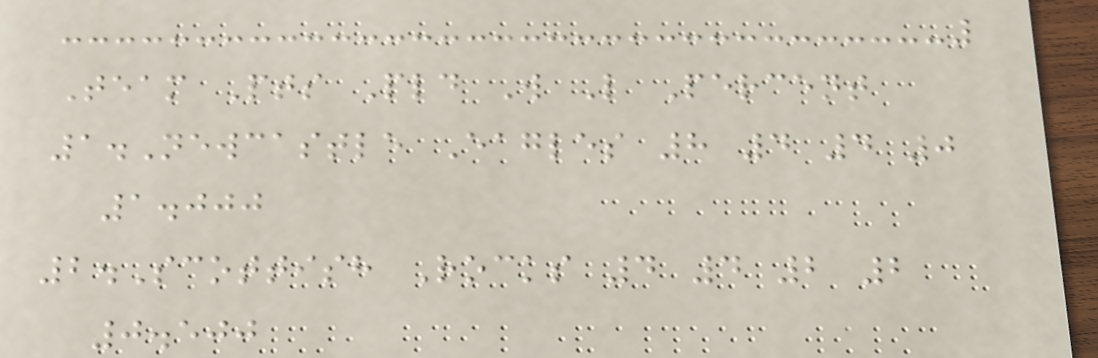Team Pts Pld W L Percent
1.Newcastle Eagles 8 4 4 0
1.000
2.Scottish Rocks 4 4 2 2
0.500
